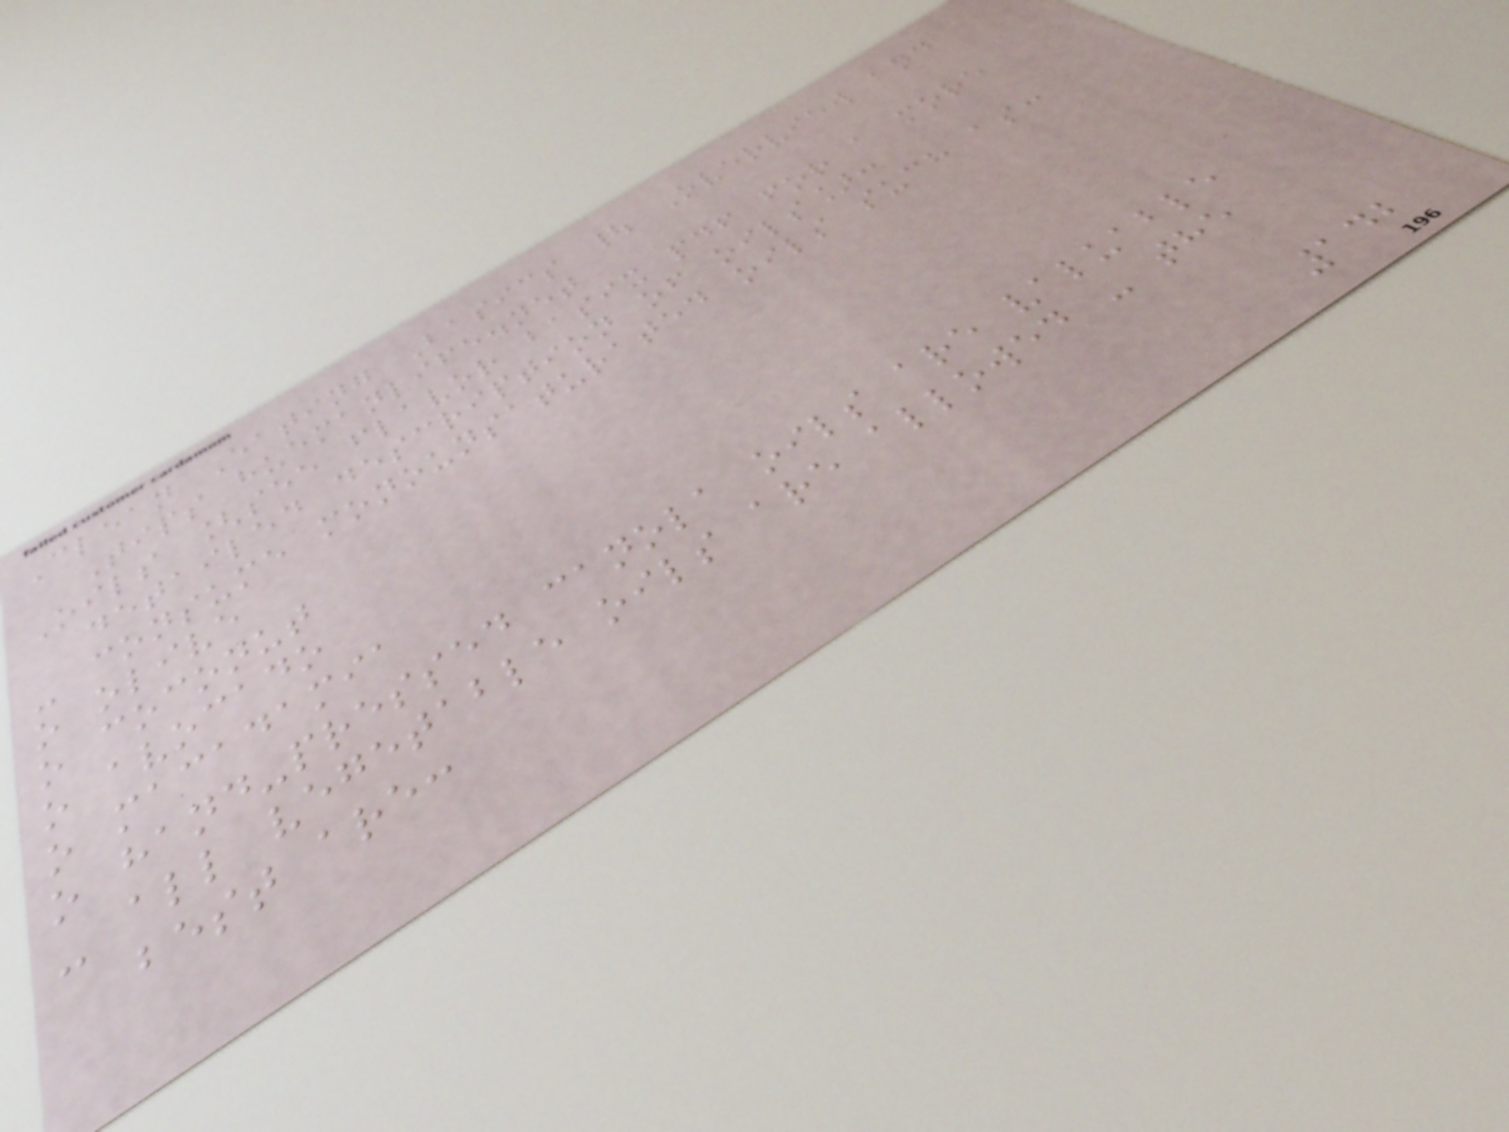Clean Eating Basics | Overview and
Tips huemanlife.net
Oils [see flavor basix pdf for a more
detailed description of oils]:
- consume monounsaturated oils such as:
o olive
o coconut
o avocado
o macadamia
o hand-pressed canola oils are valuable
- all vegetable oils are allowed - the
best are:
142
